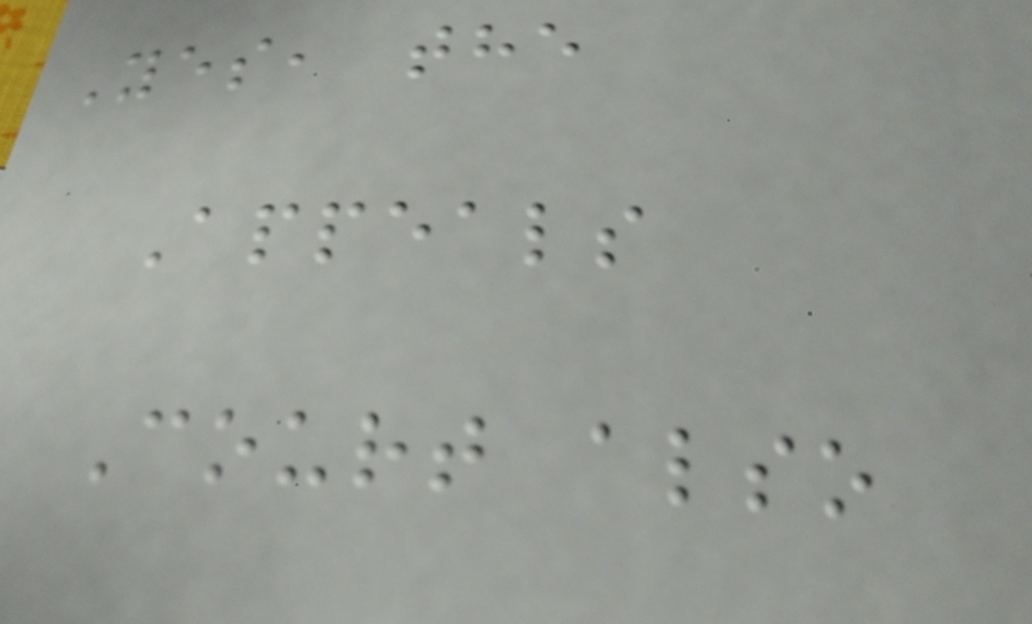Yes, the
Appeals
Court also
